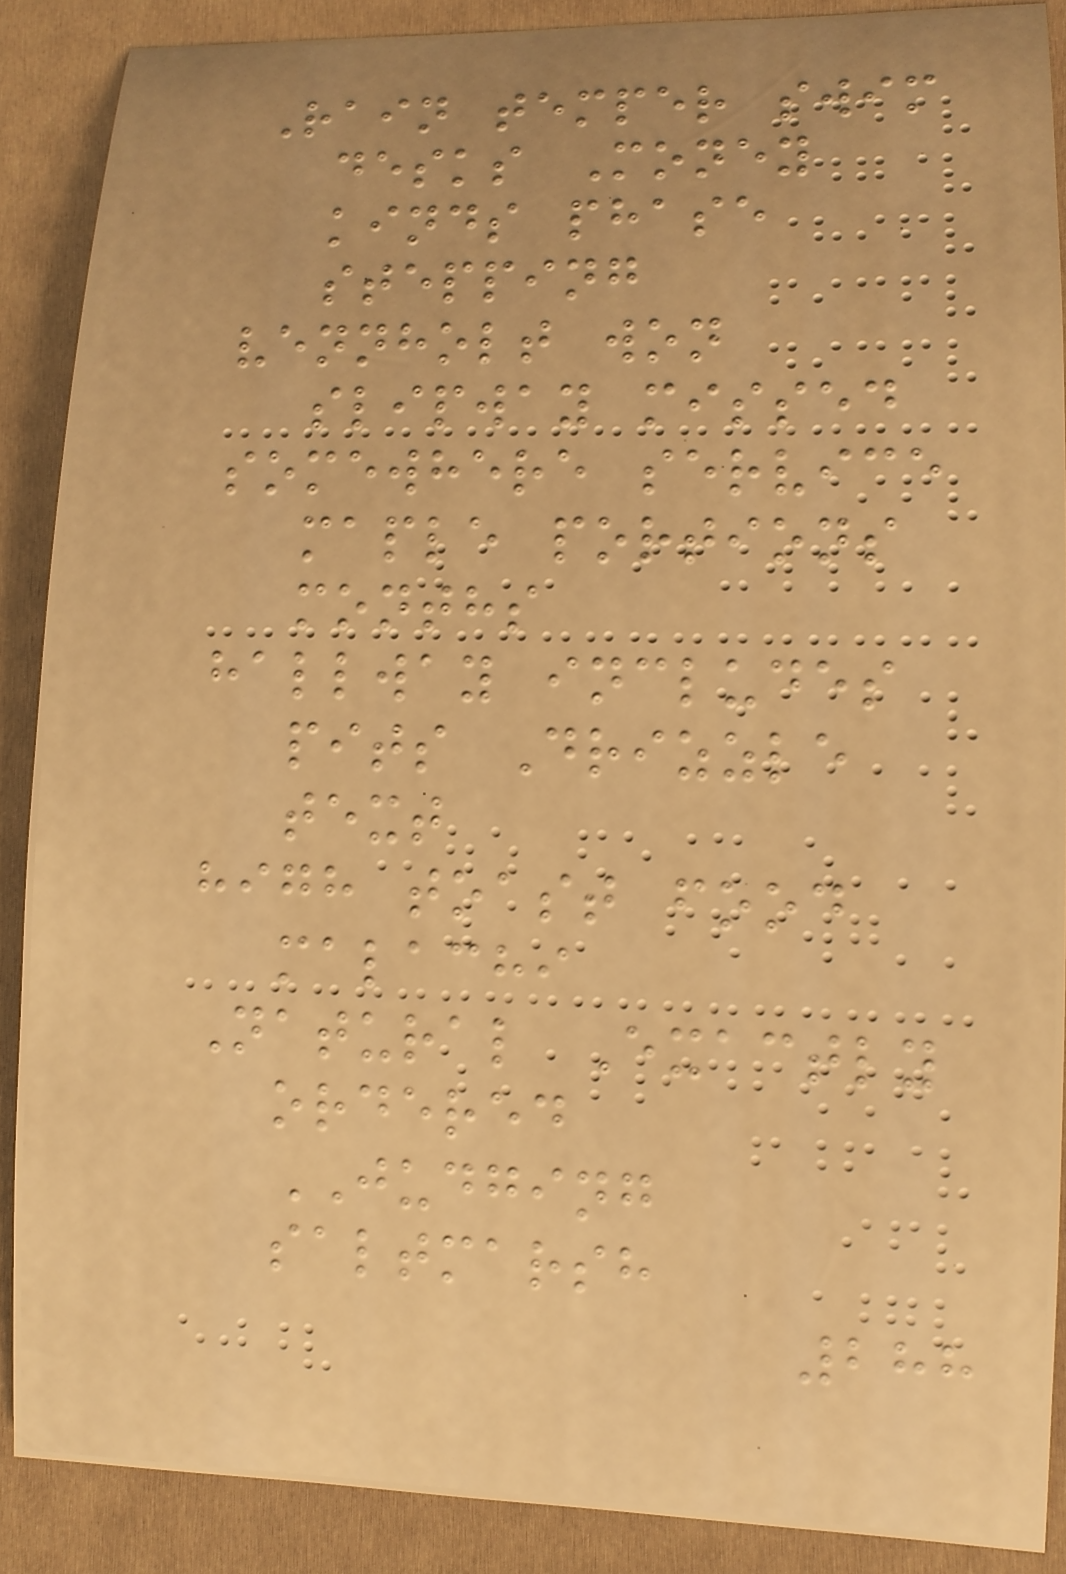Rain temper swim
desks Money
kinds phase
stepping
vennholt won
slipway missed
somewhere service
maple portions
months
hallway includes
pits Drizzle
text
high toast food
malachi
Natural Exactly
ordered
JUDGING
saltmarsh
288
